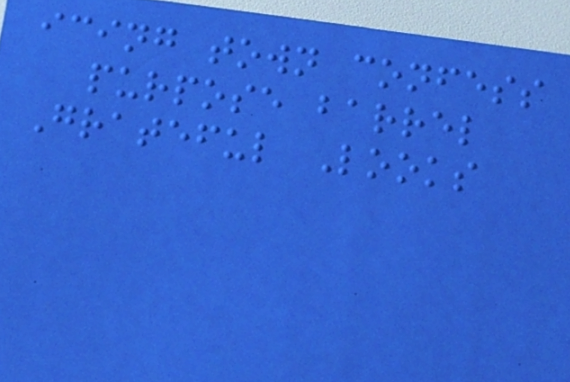icing town confess
purpose barrel
Grateful Looks
